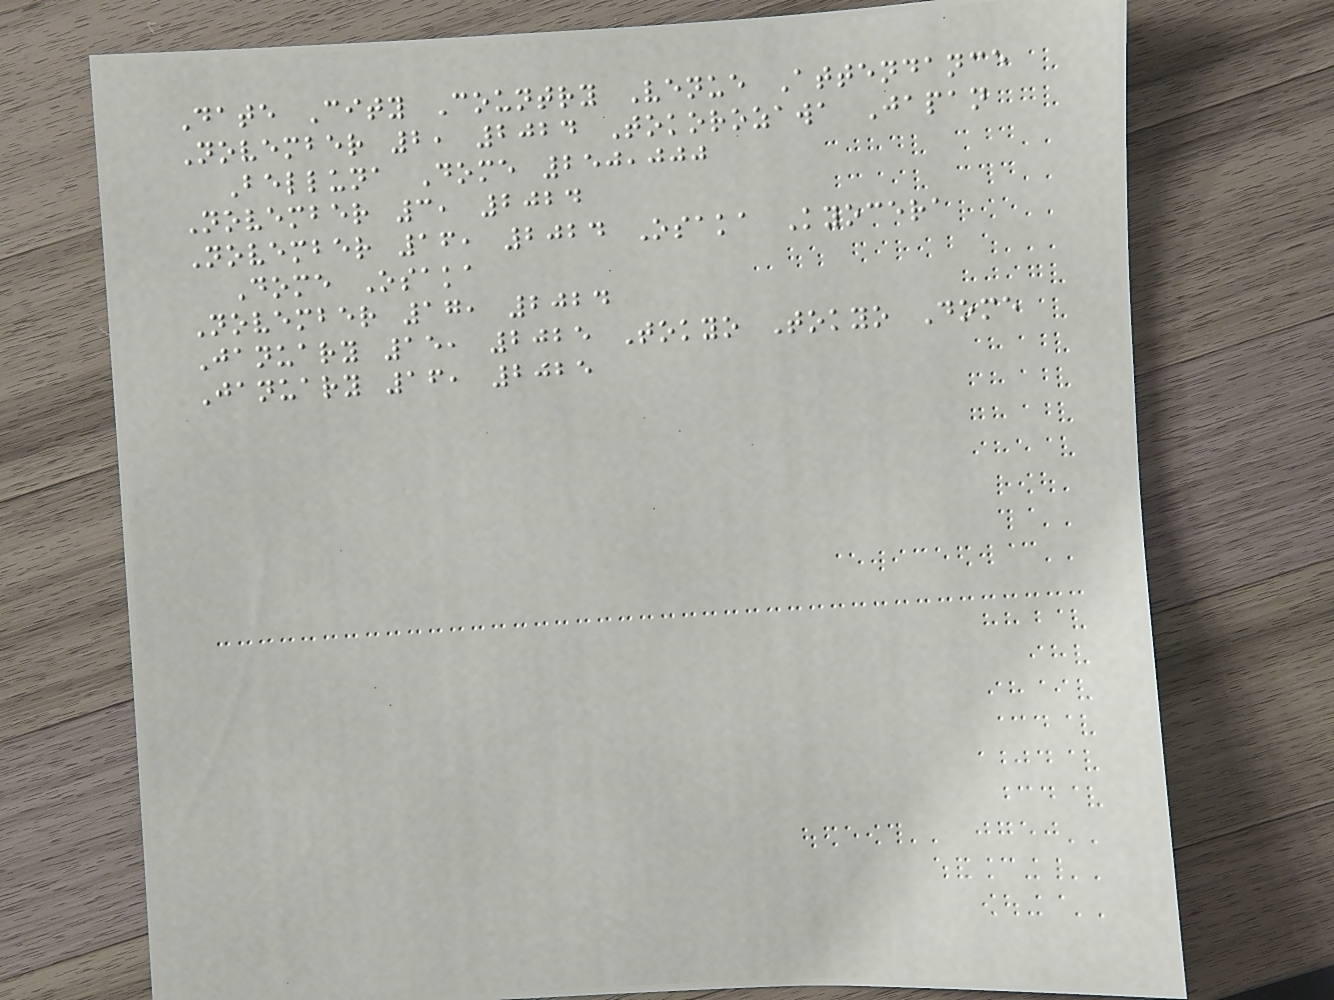Date City Country Venue Attendance
November 2, 2024 Tokorozawa Japan
Belluna Dome 250,000
November 3, 2024
November 16, 2024 Osaka Kyocera
Dome Osaka
November 17, 2024
January 15, 2025 Tokyo Tokyo Dome
January 16, 2025
